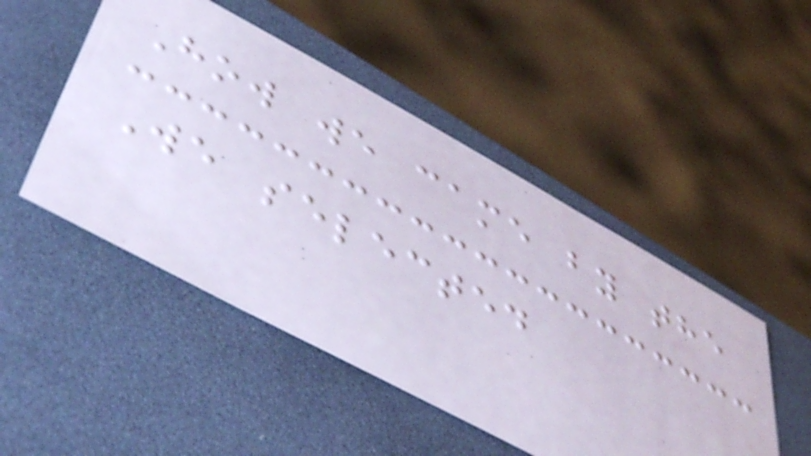How we came by the
We selected
